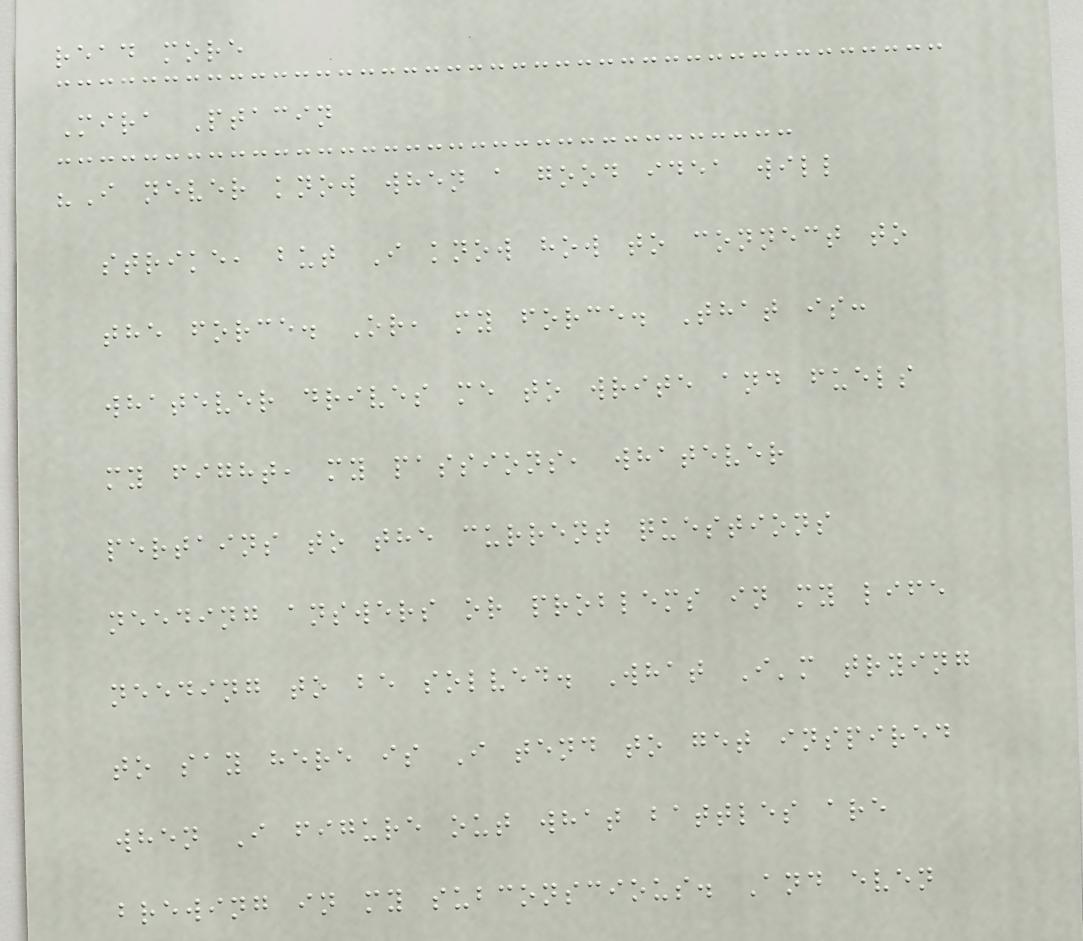read more
Mira Ptacin
"I never know when a good idea will
strike, but I know how to connect to
the force. Or, my force. That is:
whatever drives me to write and fuels
my fight, my passions, whatever
pertains to the current questions
needing answers or problems in my life
needing to be solved. What I'm trying
to say here is I tend to get inspired
when I figure out what battles are
brewing in my subconscious. And even
